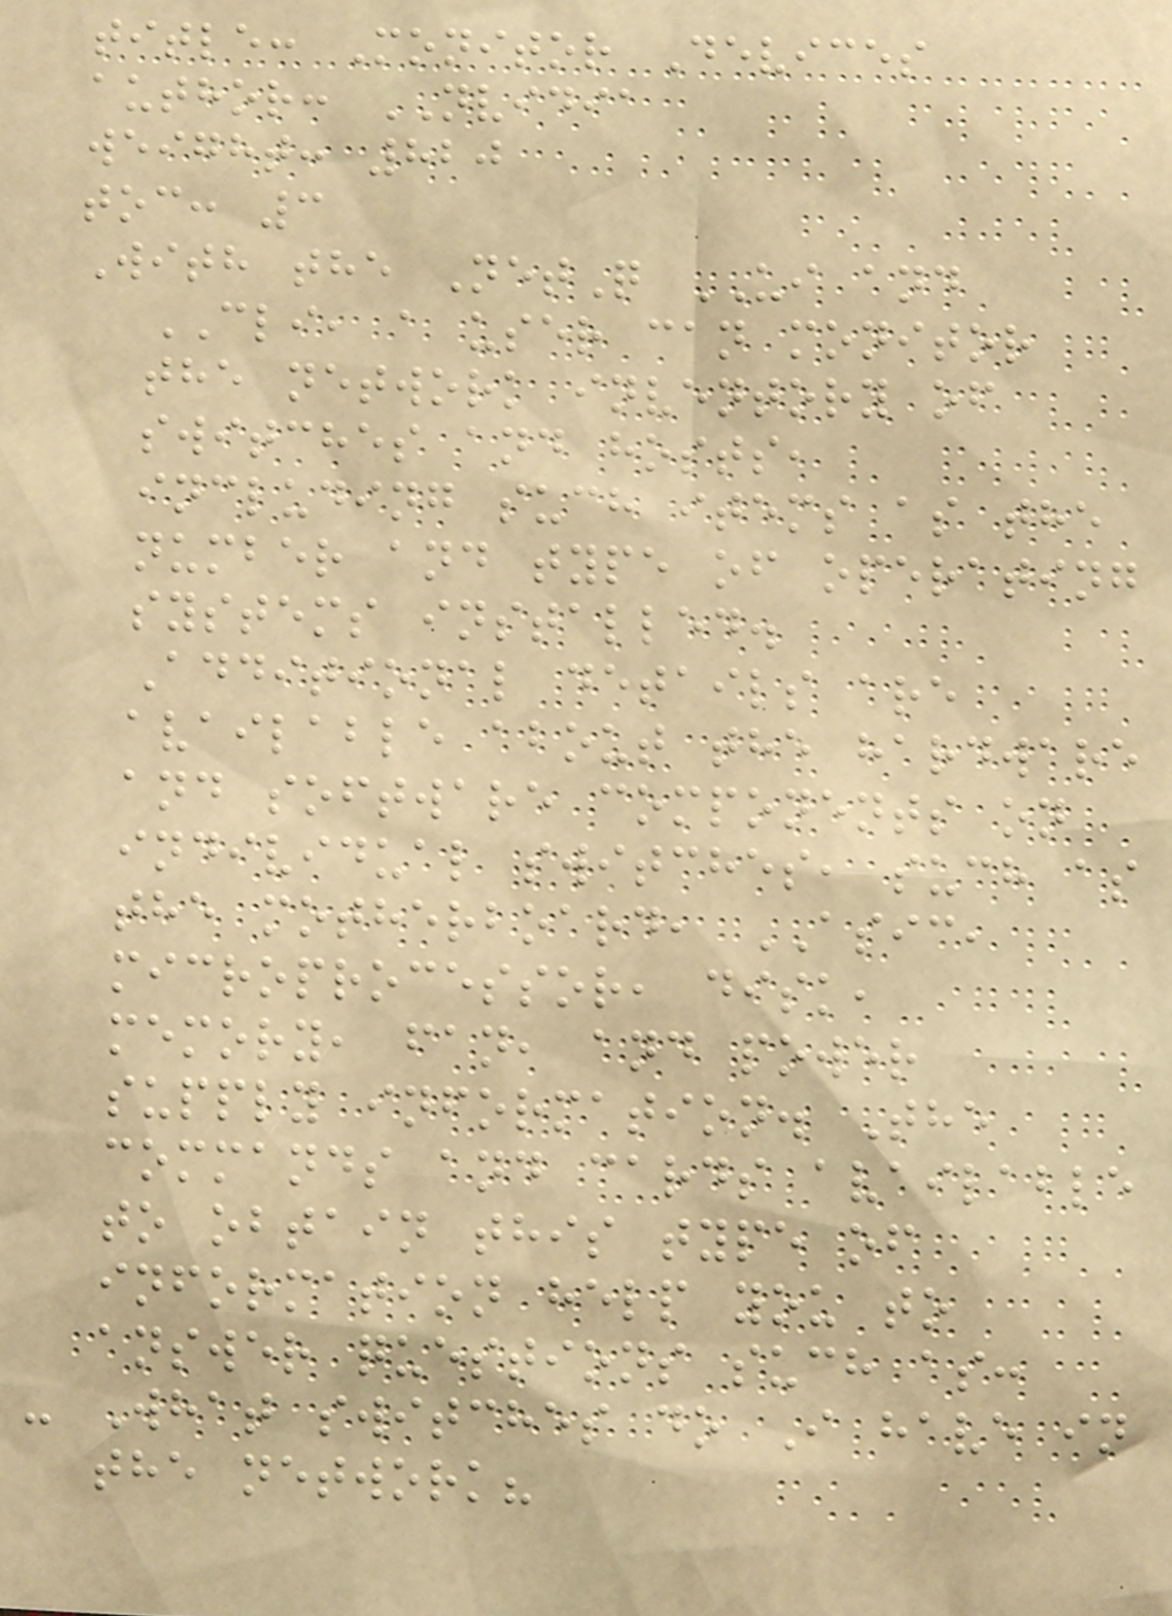title: Monitor Devices
author: NVIDIA
weight: 820
toc: 3
With the NetQ UI and
CLI, a user can monitor
the network inventory of
switches and hosts,
including such items as the
number and type of operating
systems installed.
Additional details are
available about the hardware
and software components on
individual switches, such as
the motherboard, ASIC,
microprocessor, disk,
memory, fan, and power
supply information. The
commands and cards available
to obtain this type of
information help you to
answer questions such as:
- What switches do I have in
the network?
